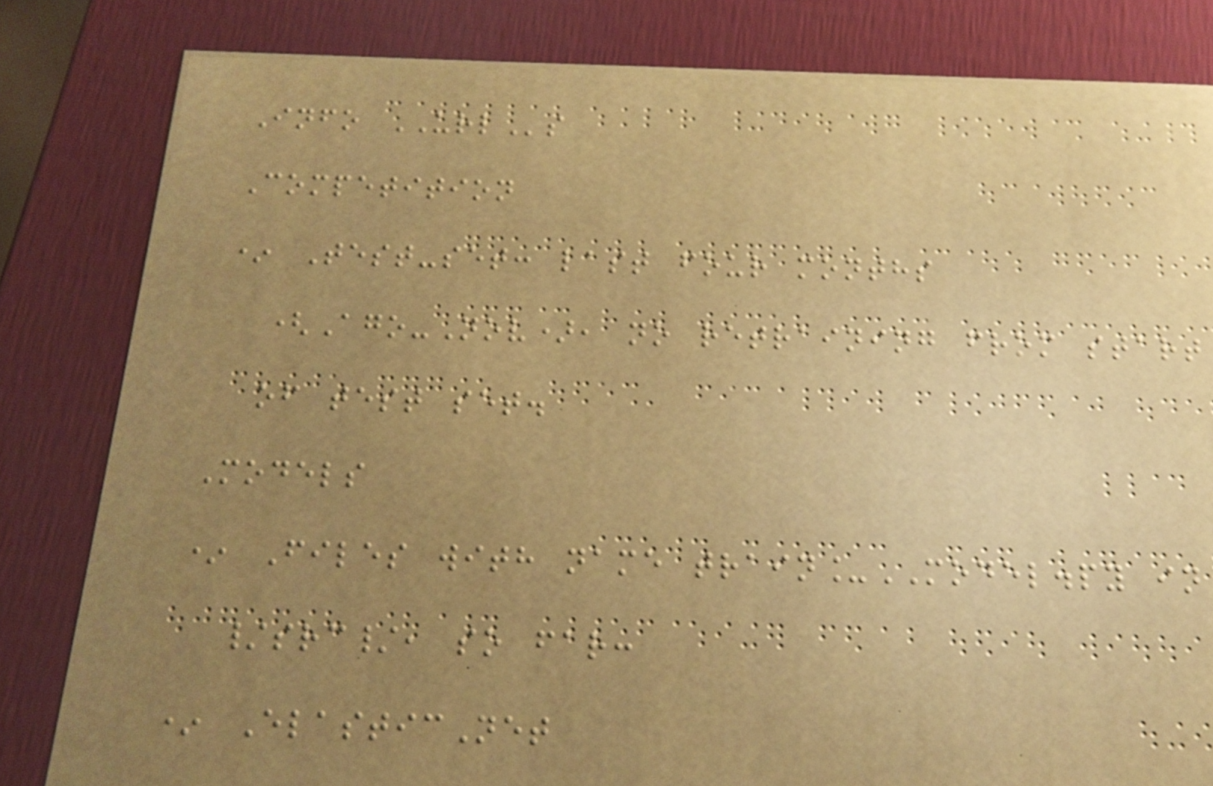Info URLs
Competition
* Test-set: last four months
(Ago-Nov), no retraining from start
of test set.
Models
* Files with name train_MODEL.py in
/src/, so far:
* ElasticNet
